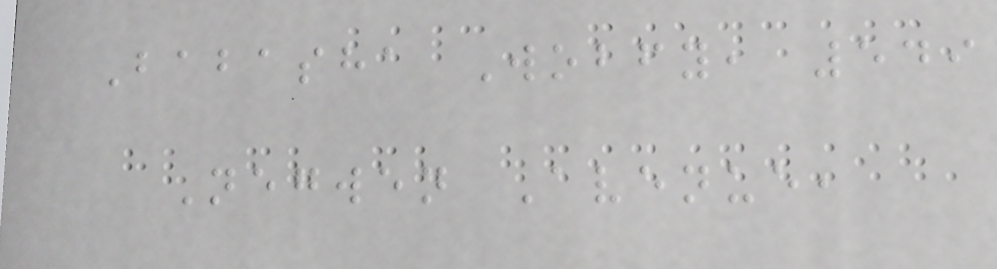Babasha Wobfy, 549
Negwen Avenue,
